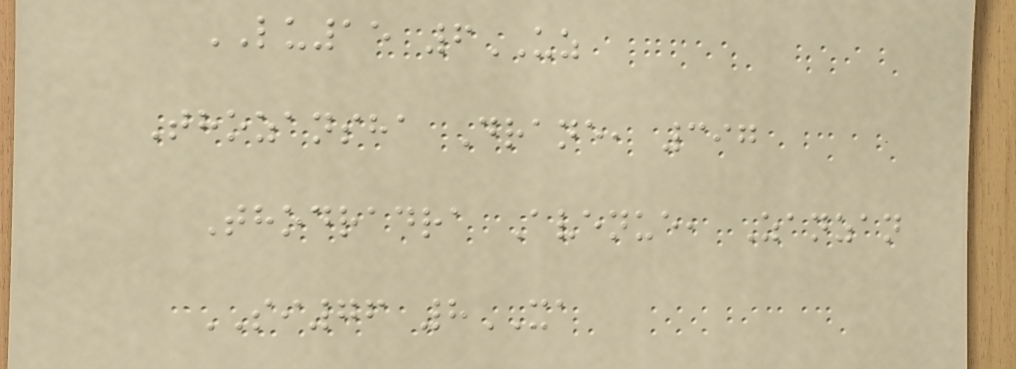LU15 6UZ
Thozansha Drane, 397
Thodradra Avenue, Zanzan
SI76 8XA
